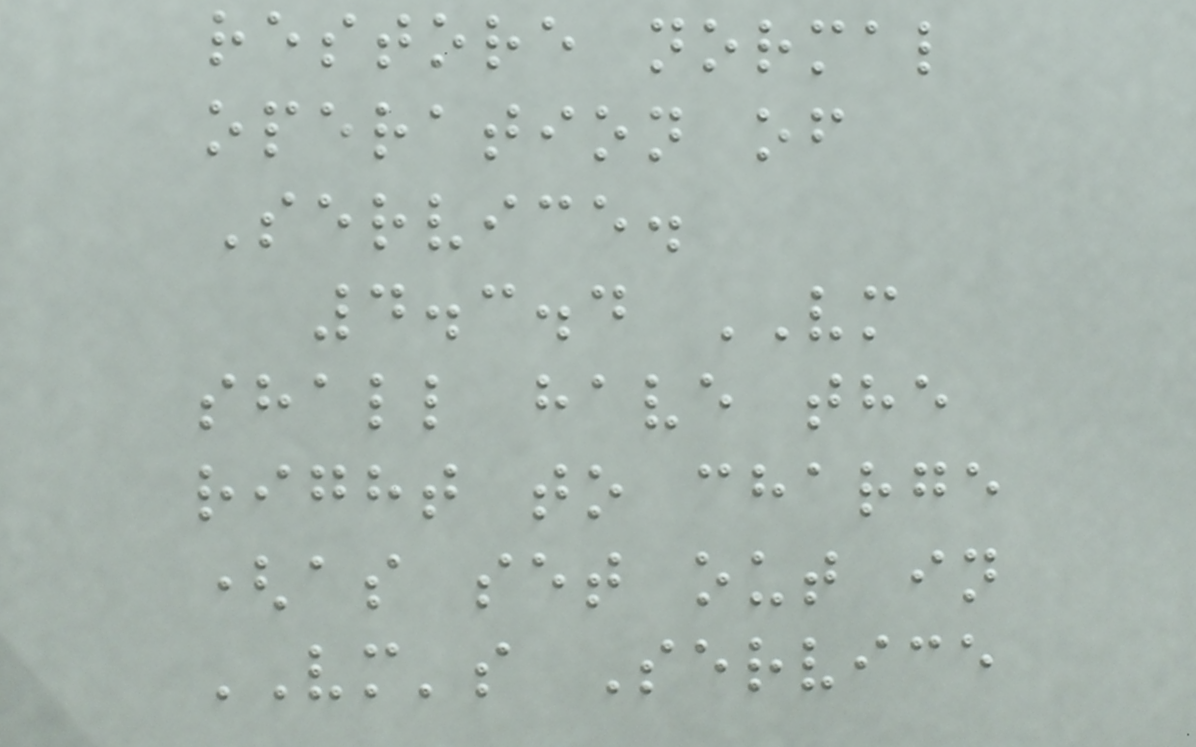restore normal
operation of
Service.
4.3.4 VM
shall have the
right to charge
(as set out in
VM's Service
